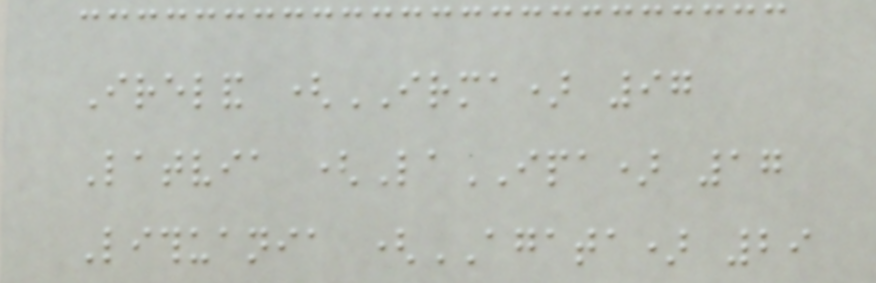Ireland (IRMA) 97
Latvia (LaIPA) 17
Lithuania (AGATA) 29
